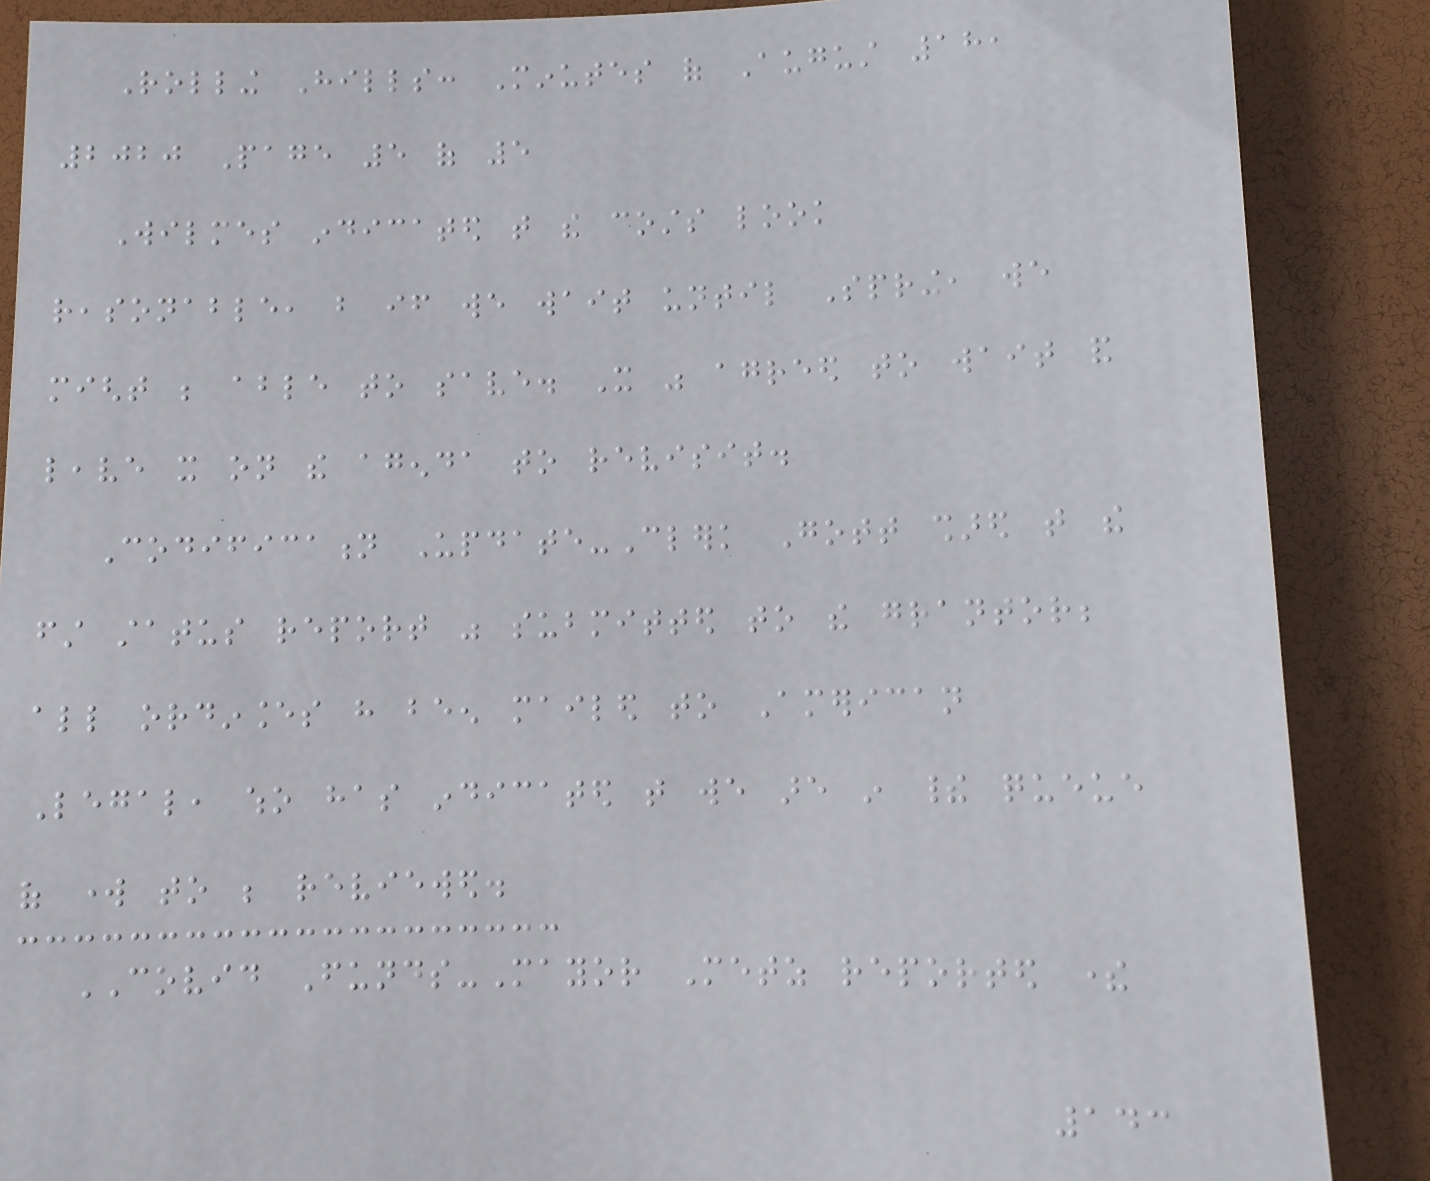Rolling Hills: Minutes of August 18,
2020 Page 5 of 5
Wilmes indicated that the costs look
reasonable, but if we wait until Spring, we
might be able to save. It was agreed to wait and
leave it on the agenda to revisit.
Codification Update-Clerk Gott shared that the
first status report was submitted to the grantor;
all ordinances have been mailed to American
Legal, who has indicated that we are in their queue
of work to be reviewed.
COVID Funds-Mayor Metz reported there
143
